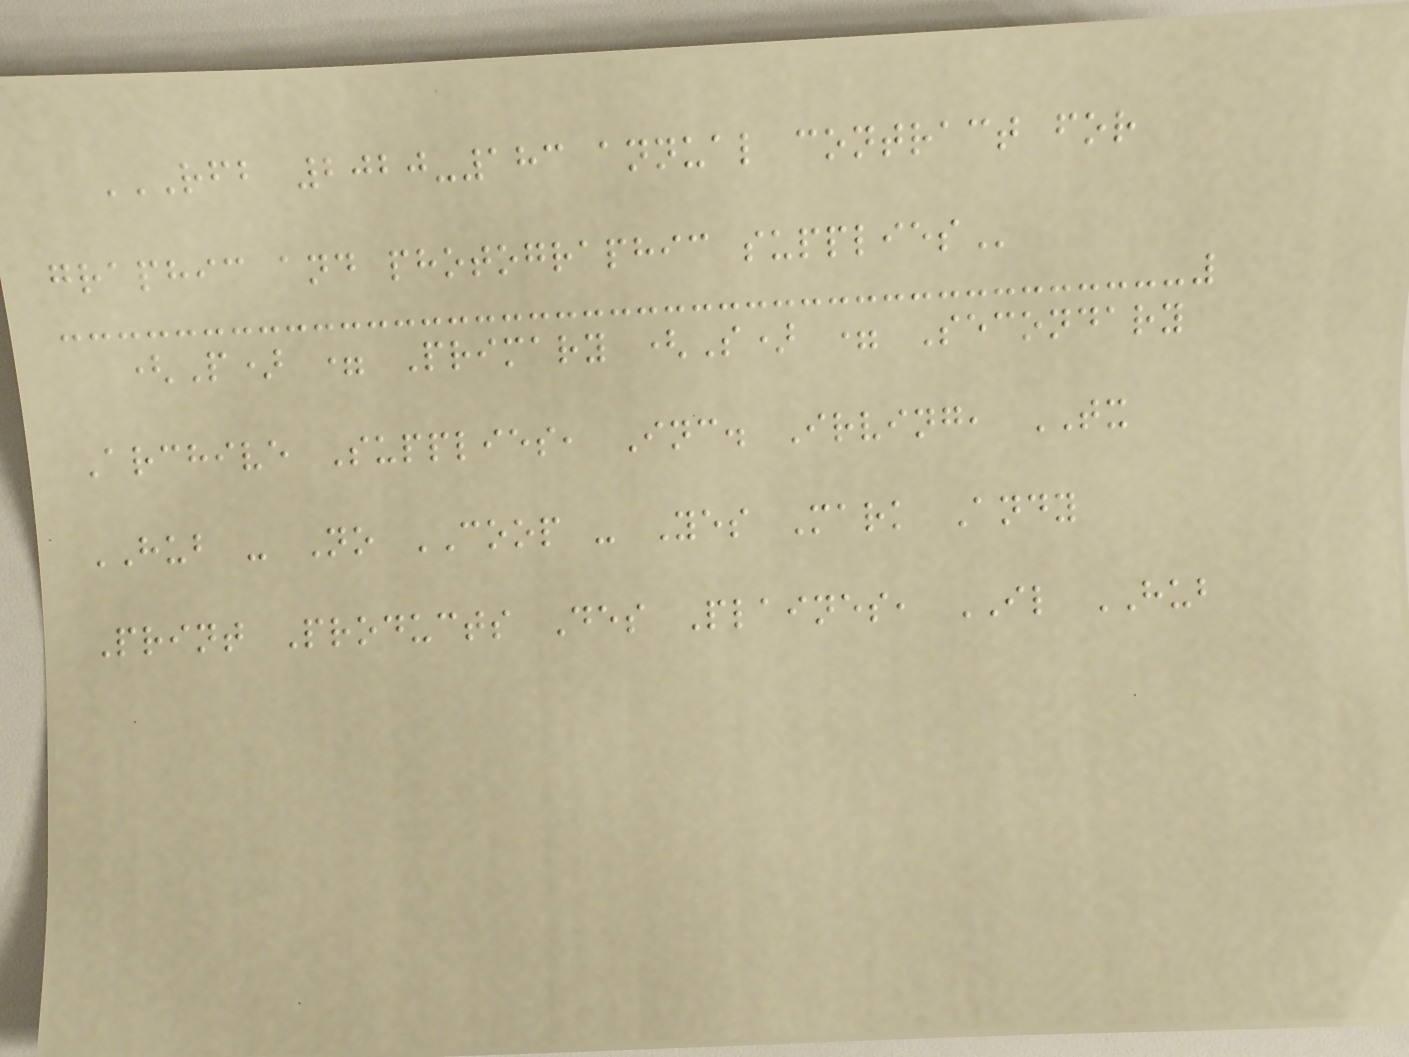RFB 2020-183 ANNUAL CONTRACT FOR
GRAPHIC AND PHOTOGRAPHIC SUPPLIES
(P) = Primary (S) = Secondary
Archive Supplies, Inc. Irving, TX
HUB - No COOP - Yes Mark Andy
Print Products Des Plaines, IL HUB
